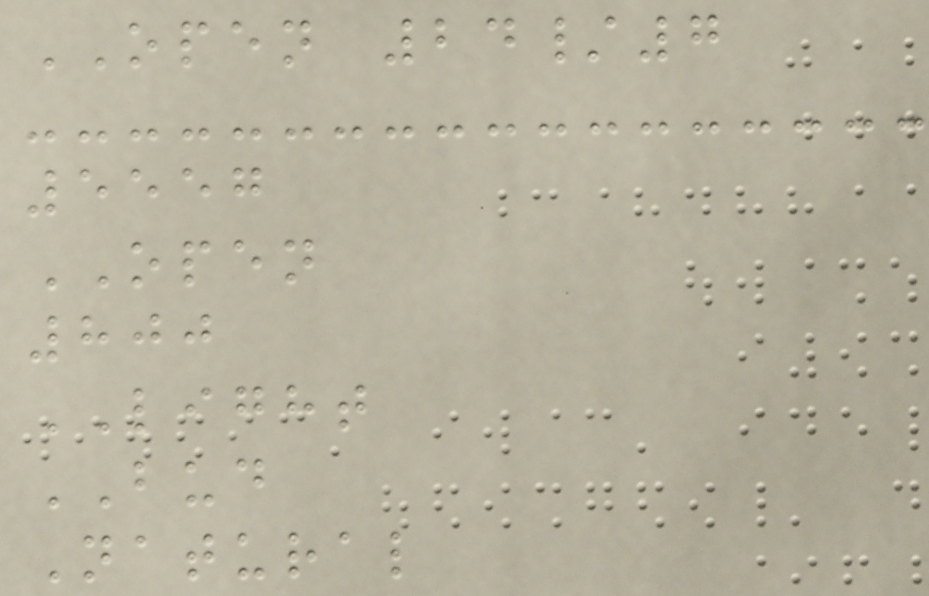OPEN 24/7
5557
OPEN
800
LIGHT
BUD
Natural
